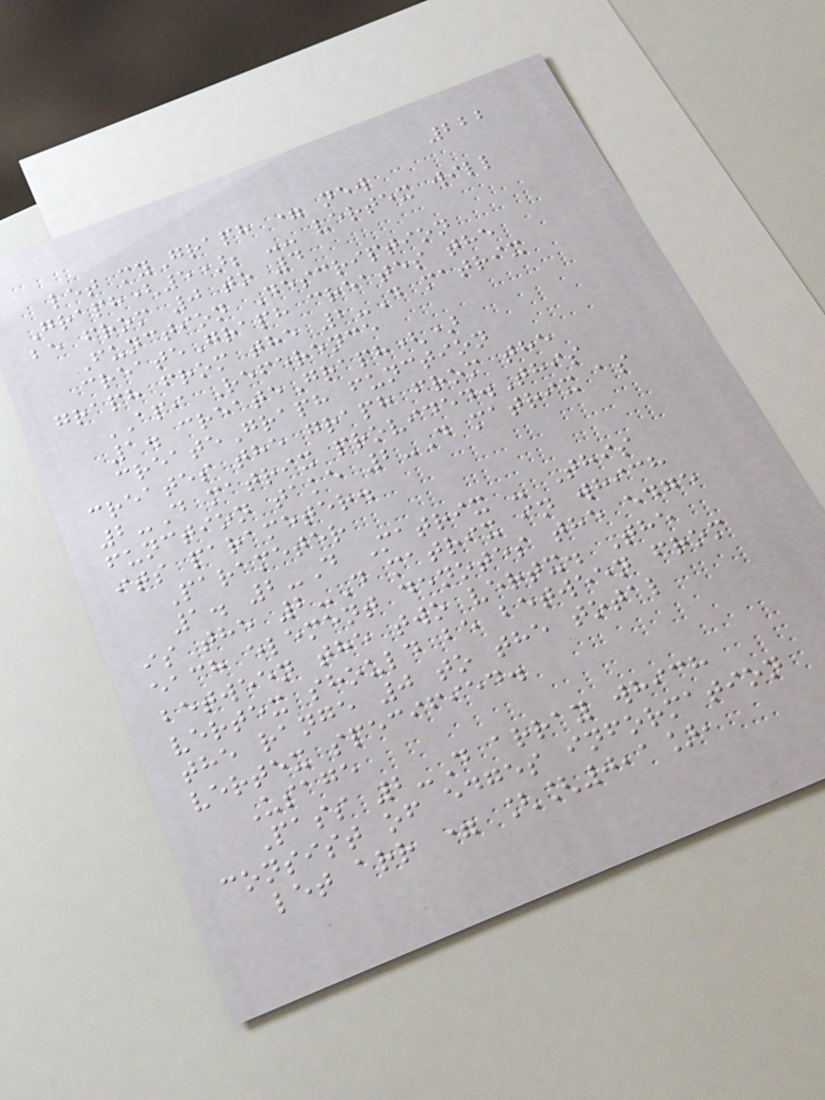222
let myGraph = new
Graph(5); -- vertex will
be from 0 to 4
Function Description
createGraph creates the
graph from the 2-D matrix
API Reference
1. createGraph()
createGraph function
creates the graph from the
2-D matrix provided.This
function take 2-D matrix as
its parameter.
Parameter
1. 2-D Matrix - This
is the 2-D matrix in which
each element denotes the edge
between the two vertx. The
vertex should be between from
the range 0 to the total
vertex specified.
Usage
Pass 2-D array which
consist of edges information
let arr = [[0,1],
